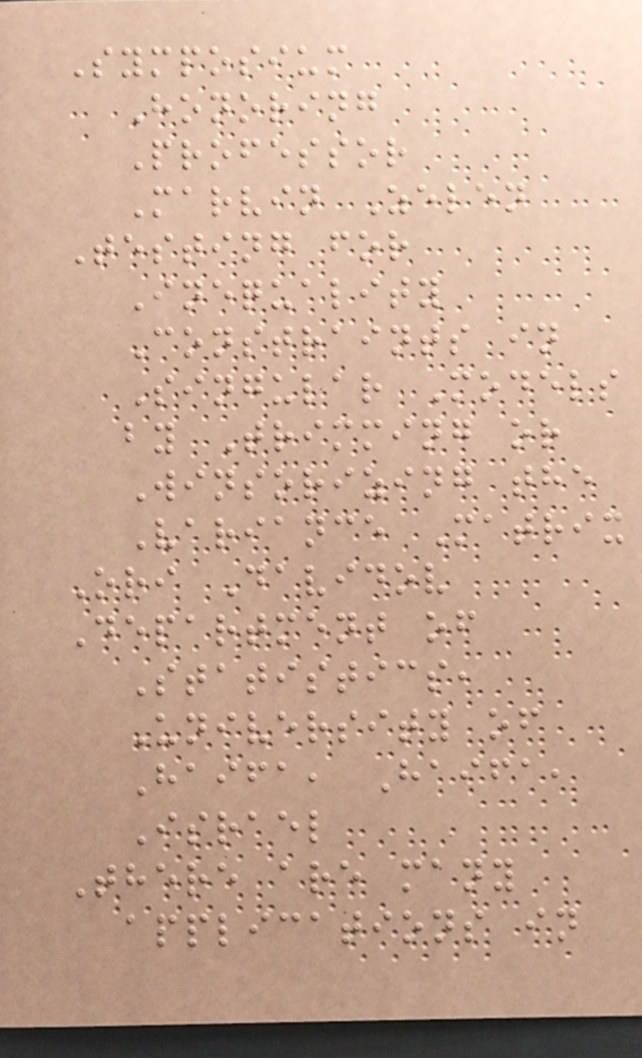Symposium
Honoring
Professor
Marvin Zelen
Testing for
Inequality
Constraints in
Singular Models
by Trimming or
Winsorizing the
Variance Matrix
Ori Davidov
Department of
Statistics,
University of
Haifa, Haifa,
Israel
There are many
applications in
